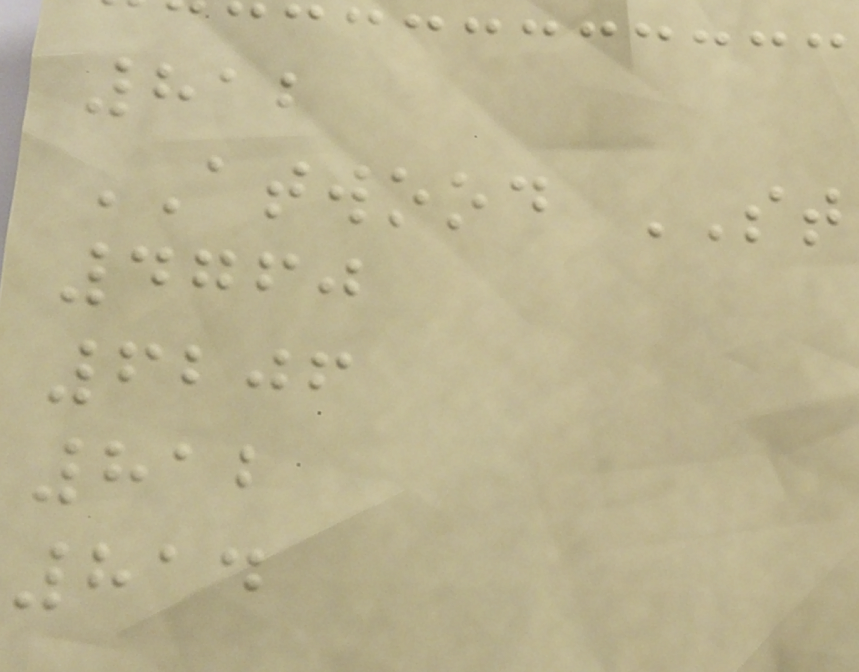812
ATWOOD ST
4760
6206
812
814
